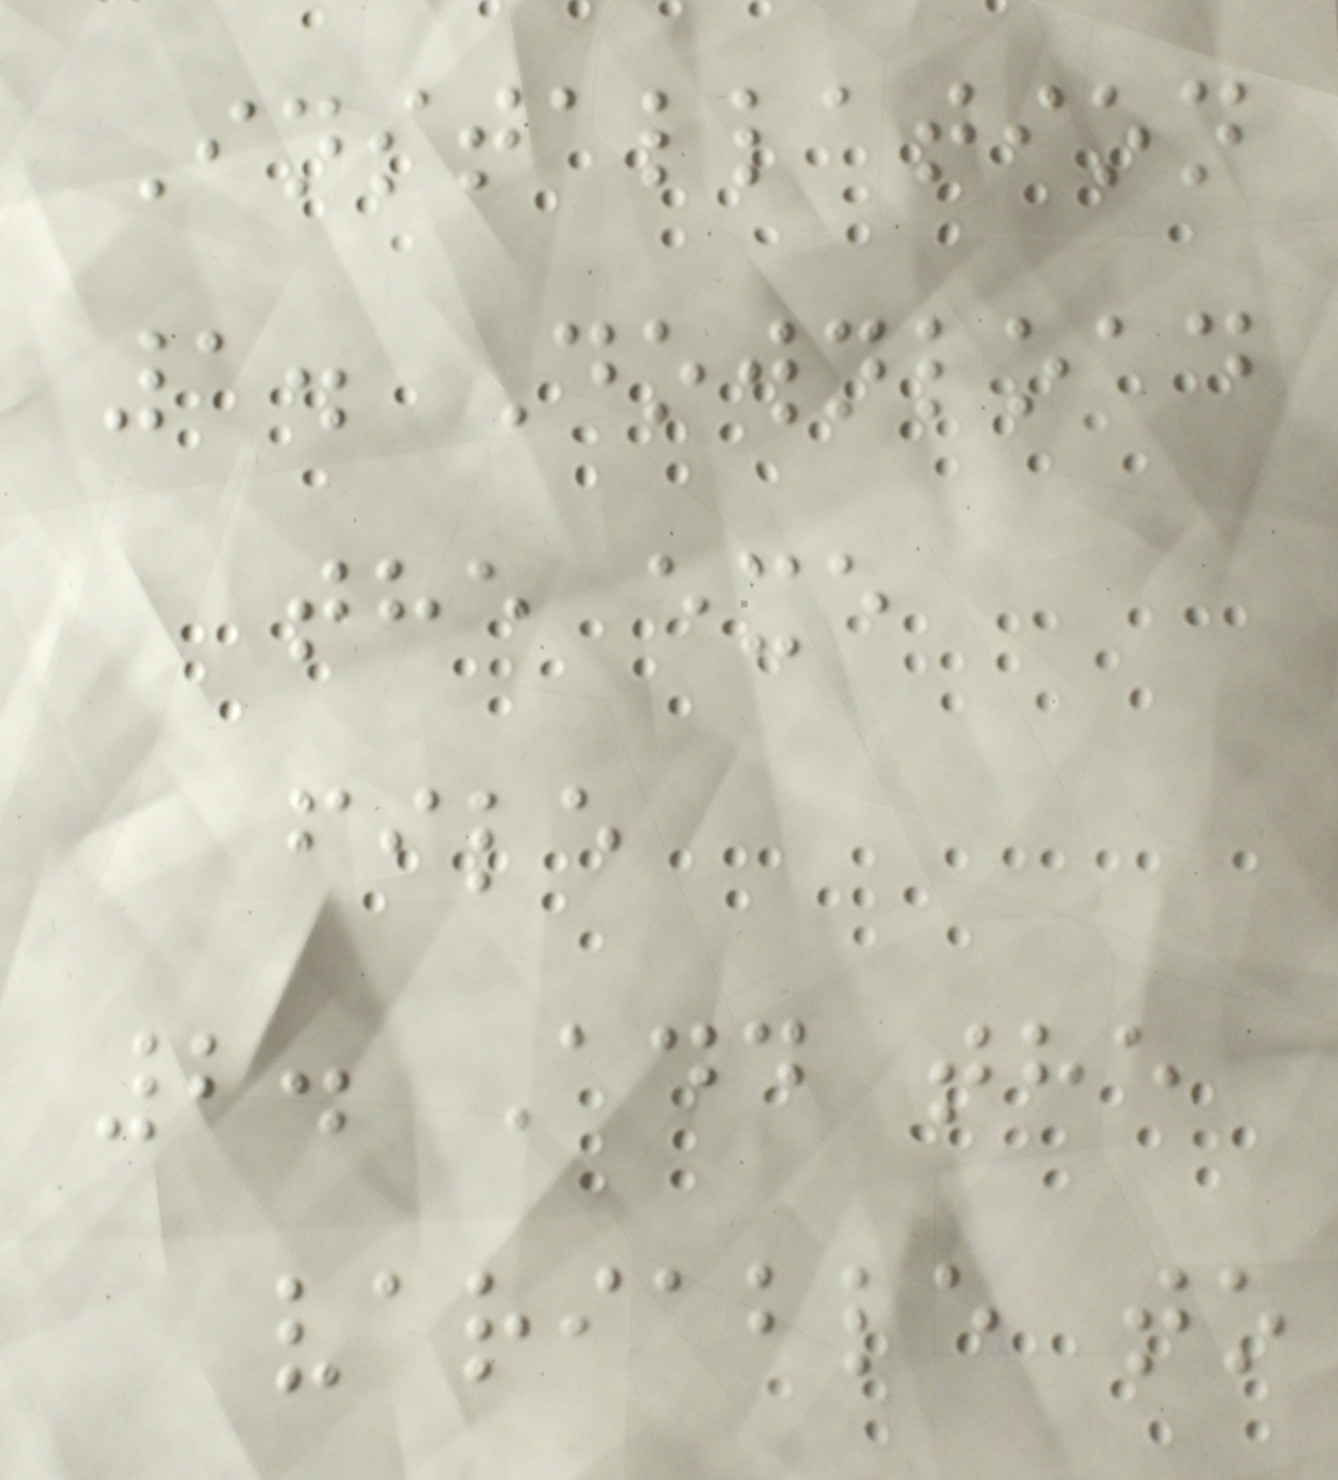Installation
1. Download
the exe
file
2. Add the
variable to
